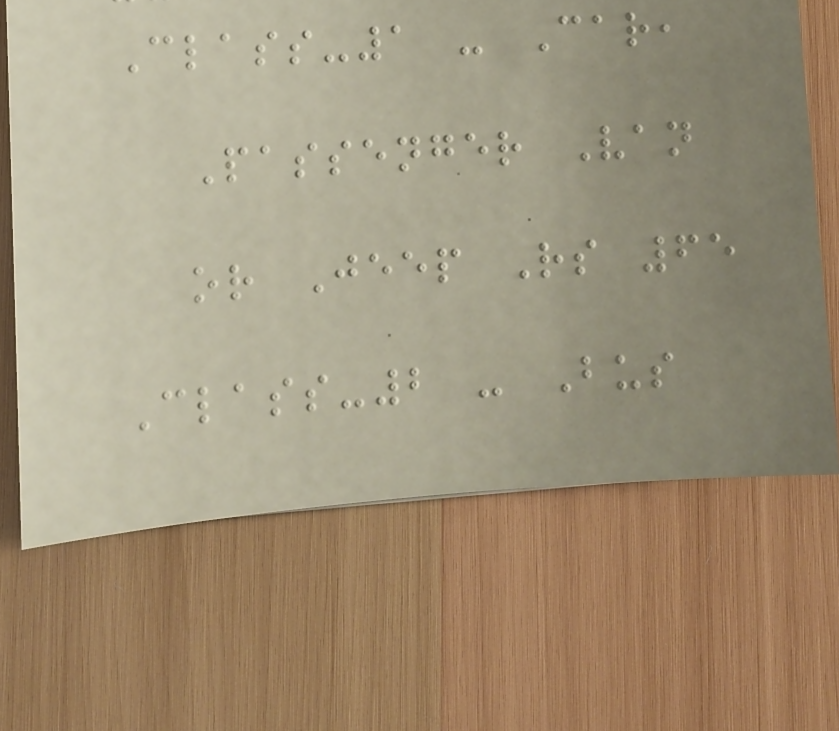Class-1 - Car,
Passenger Van
or Jeep Rs 65
Class-2 - Bus
